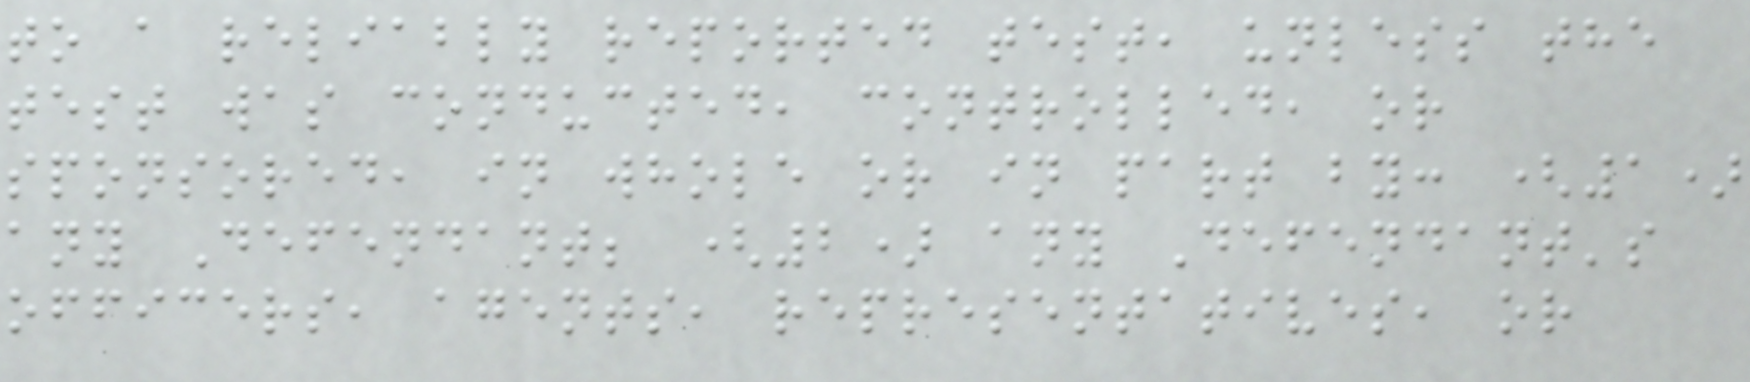to a reliably reported test, unless the
test was conducted, controlled, or
sponsored, in whole or in part by: (1)
any Defendant; (2) any Defendant's
officers, agents, representatives, or
